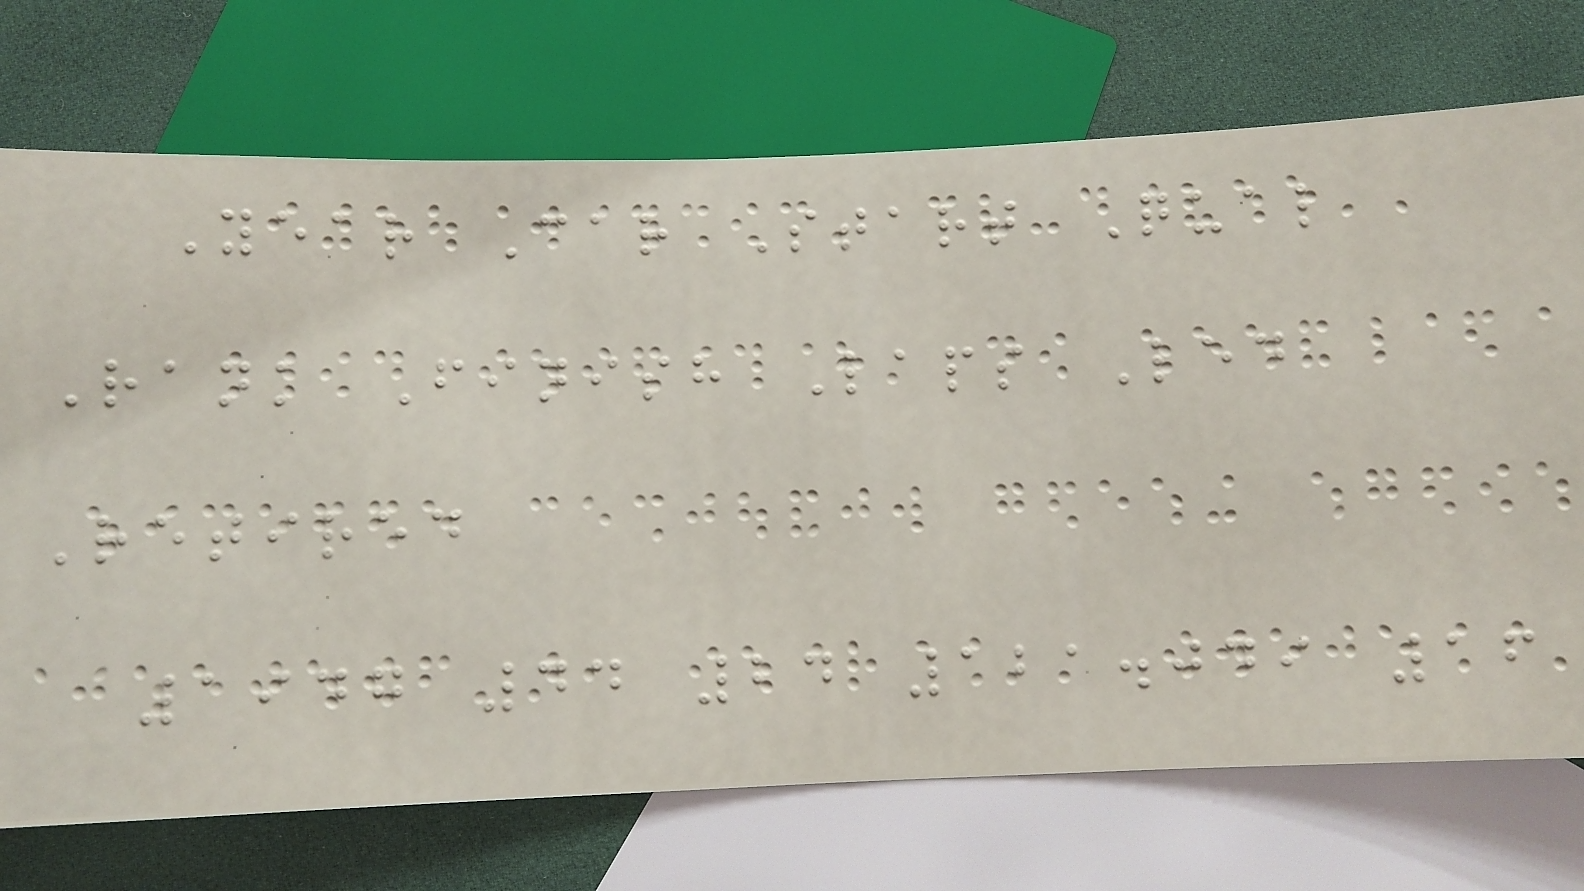Year Car Start Qual
Rank Finish Laps Led
Retired
1947 44 24 121.049 16
